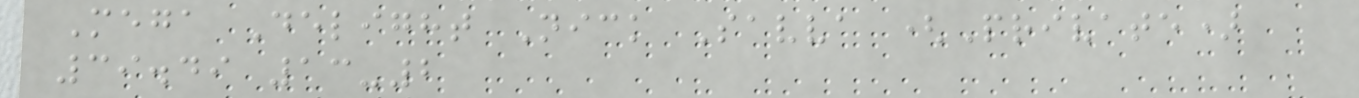Mega Delight Nick Savva (Private)
39.49 13-2
